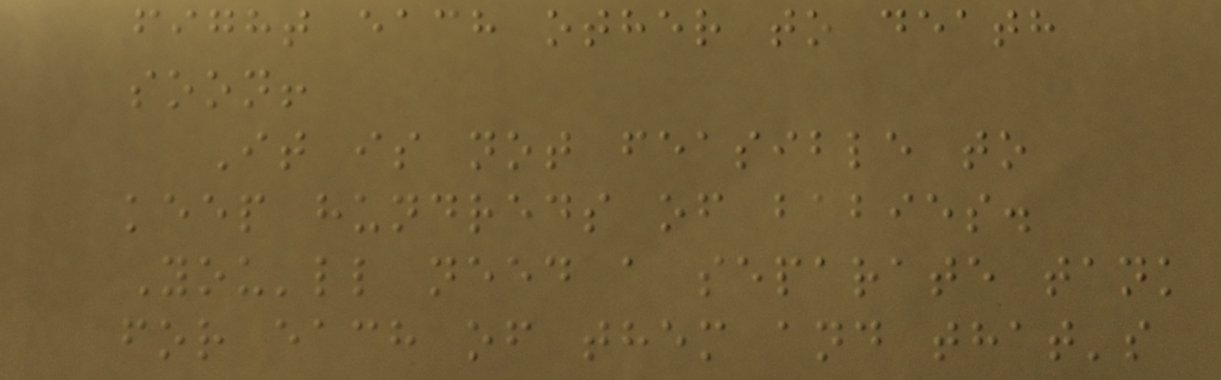fight each other to death
soon!
It is not feasible to
keep hundreds of babies.
You'll need a separate tank
for each of them and that's
